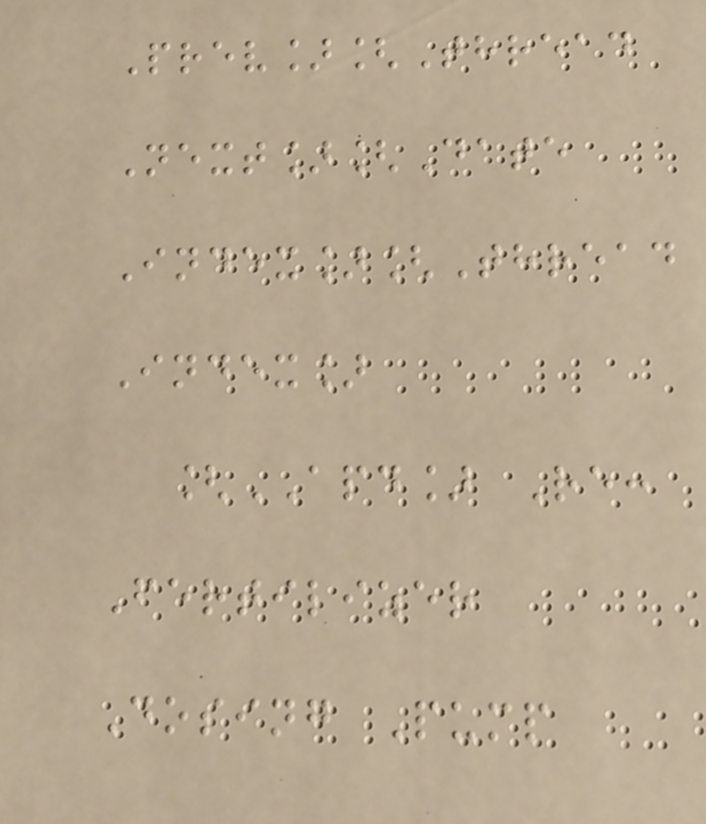Prev][Thread
Next][Date
Index][Thread
Index]
[APD] Re:
Fertilizer
Dosing Pump
